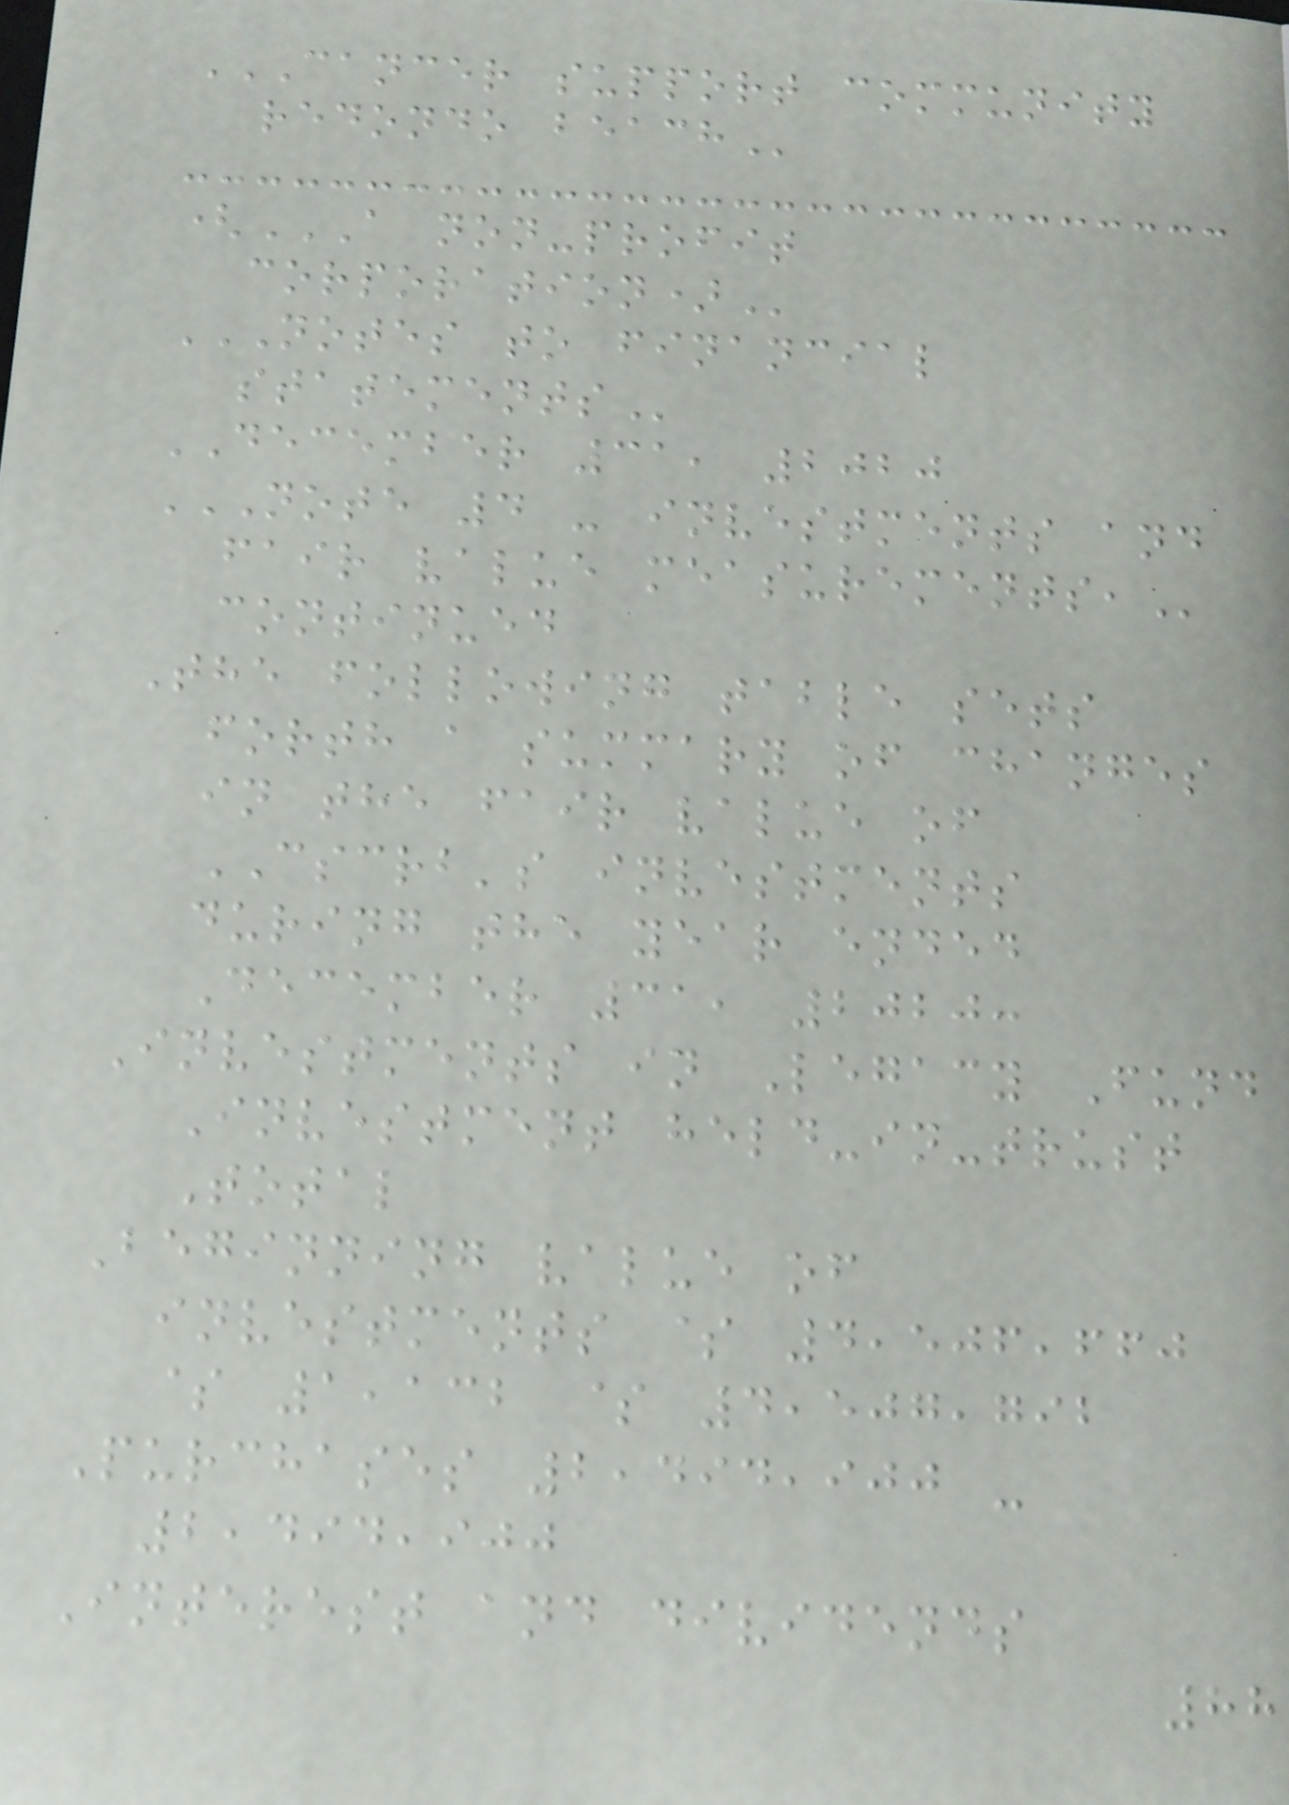CANCER SUPPORT COMMUNITY
REDONDO BEACH
(A NON-PROFIT
CORPORATION)
NOTES TO FINANCIAL
STATEMENTS
DECEMBER 31, 2020
NOTE 4 - INVESTMENTS AND
FAIR VALUE MEASUREMENTS,
continued
The following table sets
forth a summary of changes
in the fair value of
CSCRB's investments
during the year ended
December 31, 2020:
Investments in Legacy Fund
Investment held-in-trust
Total
Beginning value of
investments $ 4,506,660
$ 1,132 $ 4,507,792
Purchases 2,494,900 -
2,494,900
Interest and dividends
88
